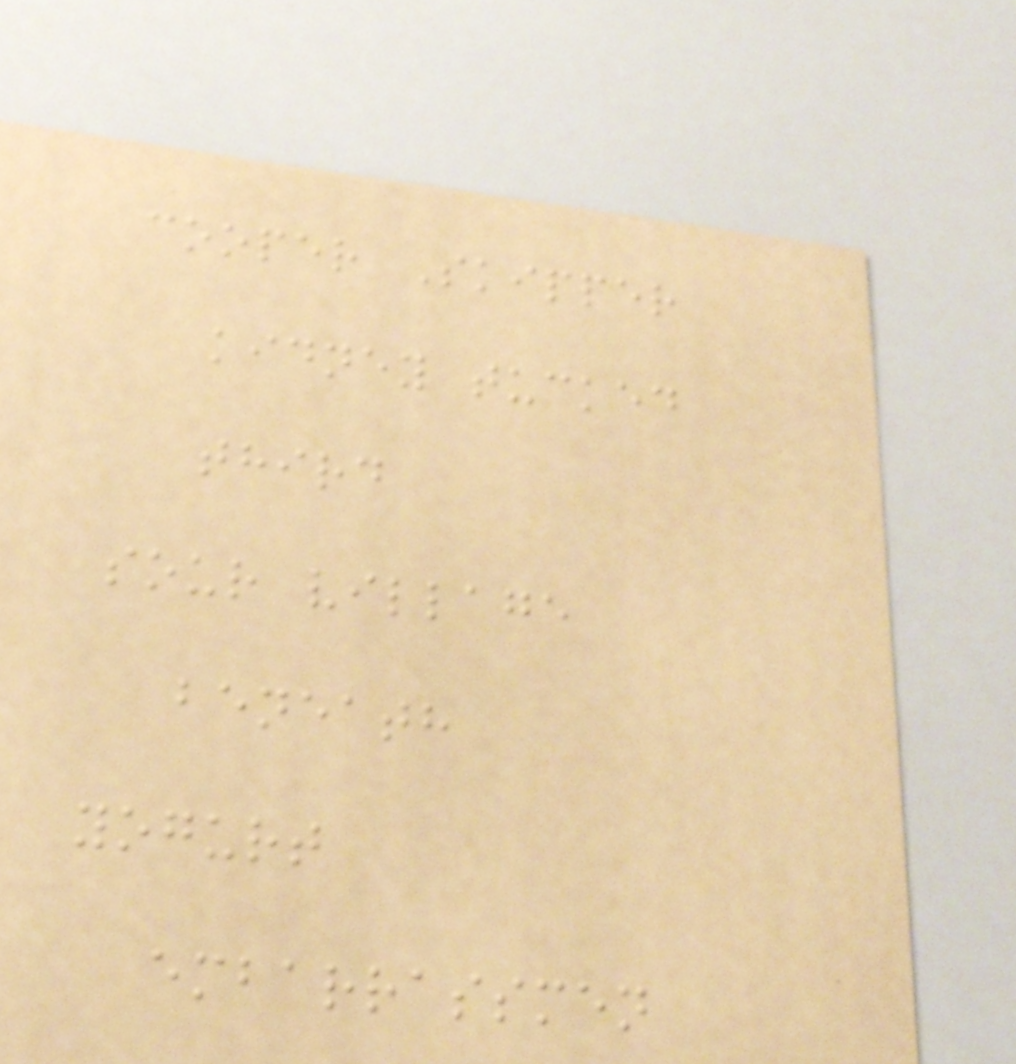cooper Skipper
kidney tucked
third
sour village
beneath
yogurt
embarrassmen
